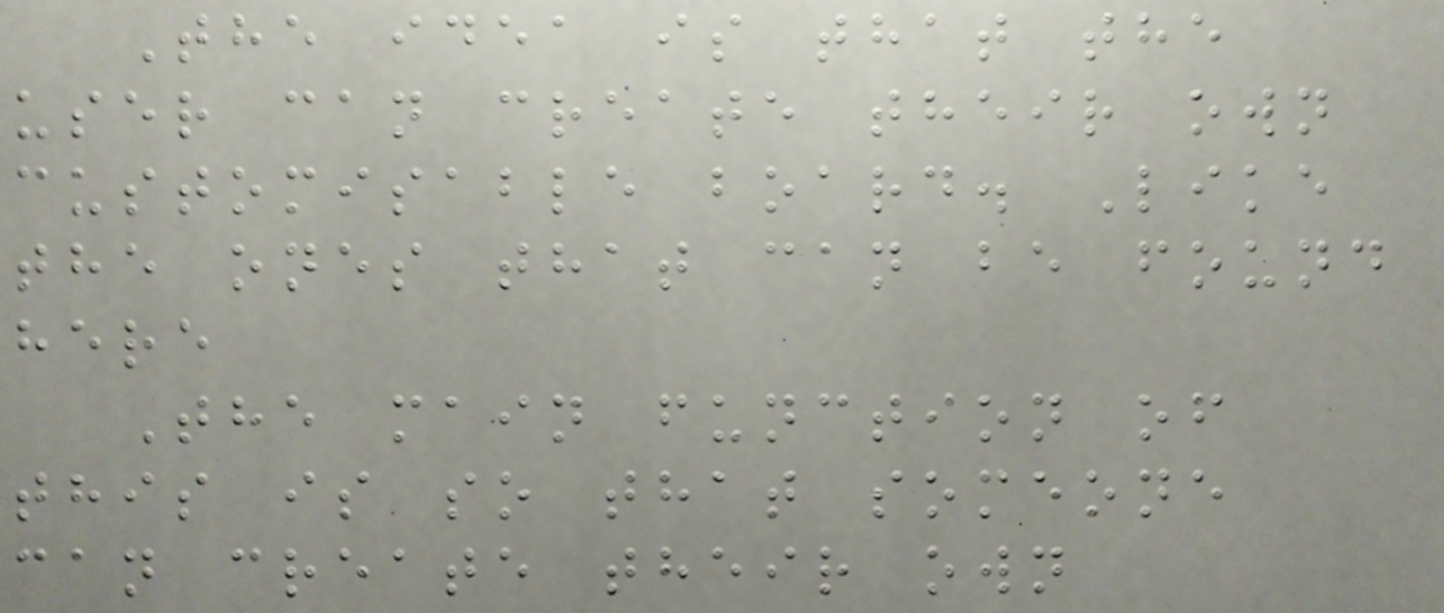The idea is that the
user can create their own
customisable board. Like
the ones that can be found
here
The main function of
this is so that someone
can create their own
